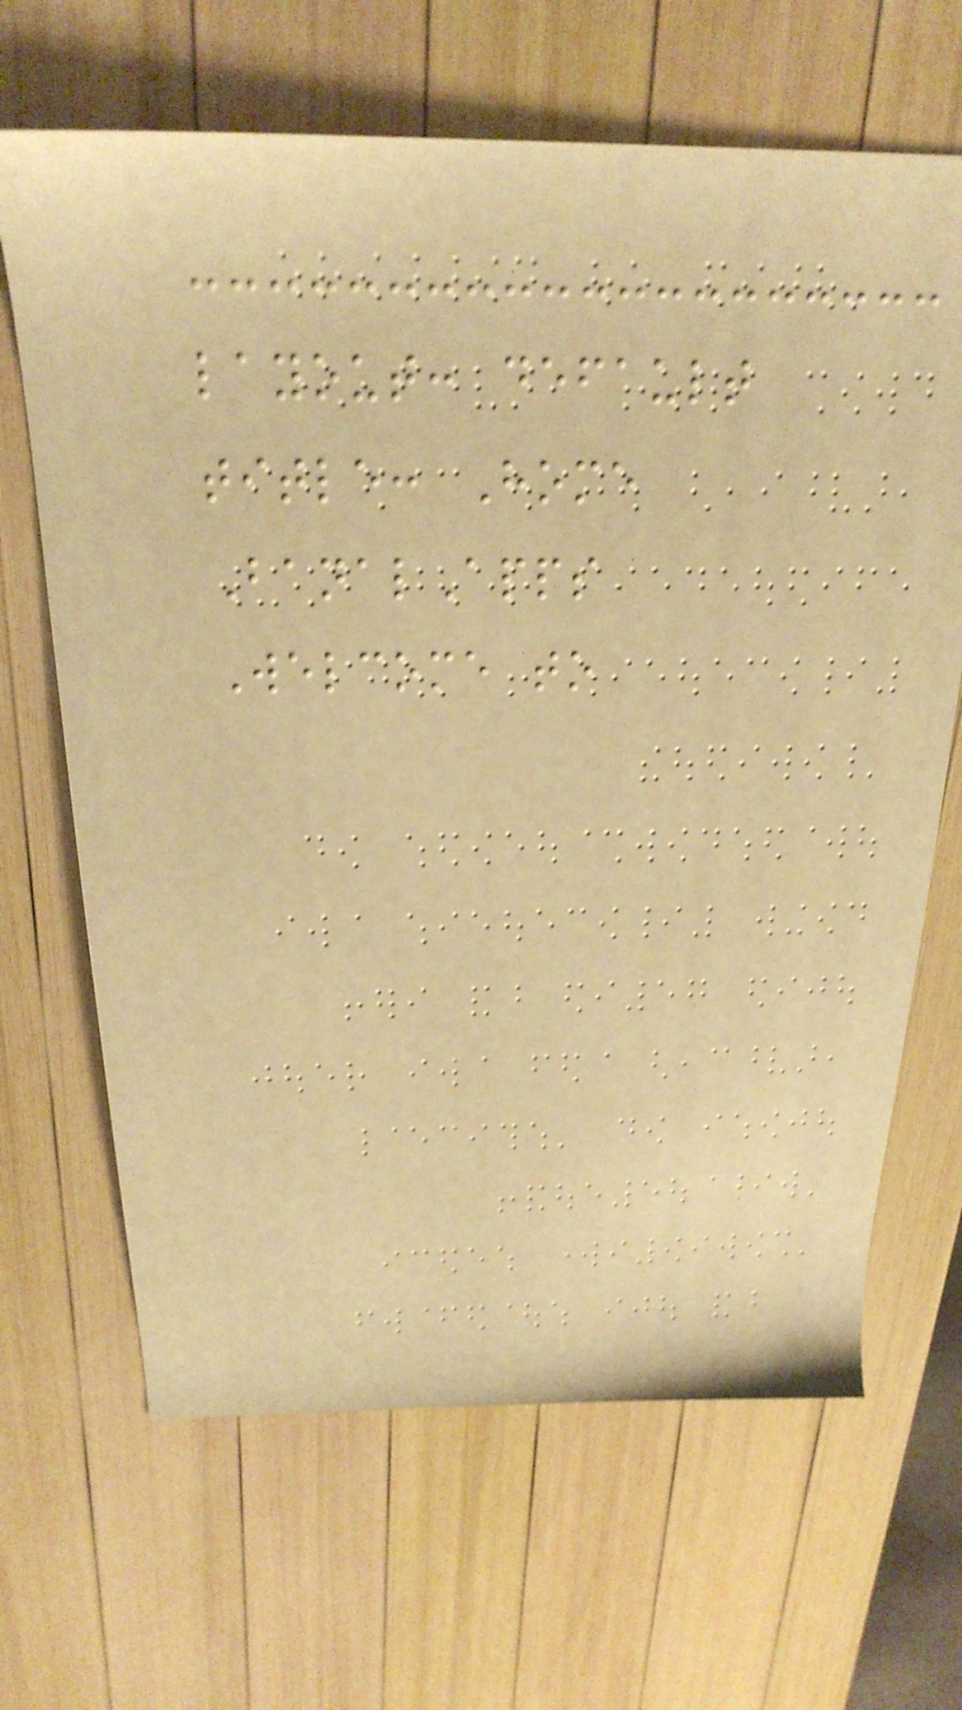layout: default
title: Home
BanalApps
Welcome to
